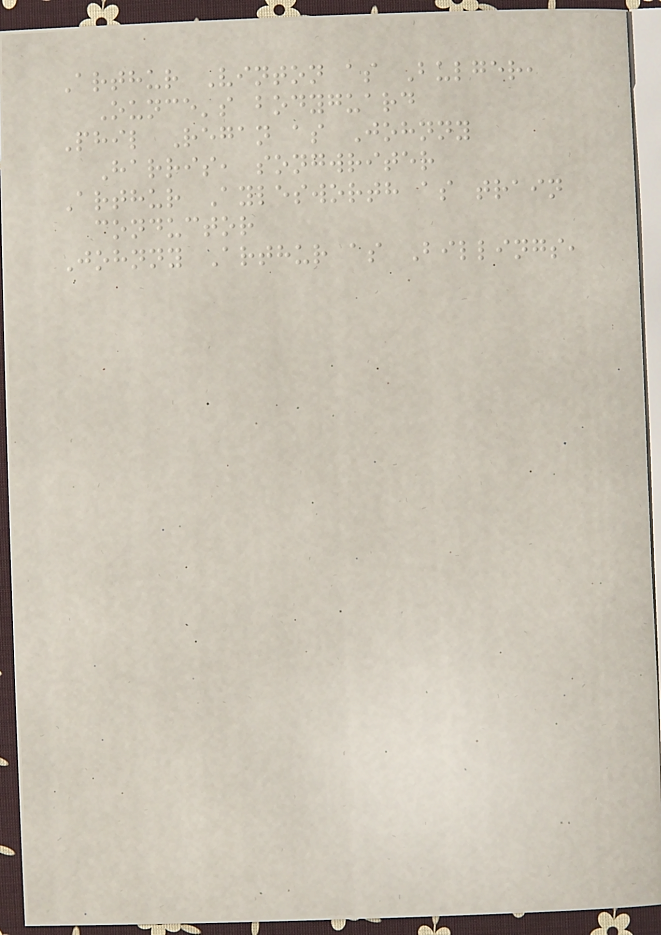Arthur Vinton as Bulger,
Ounce's bodyguard
Phil Regan as Johnny
Harris, songwriter
Arthur Aylesworth as train
conductor
Johnny Arthur as Billings,
